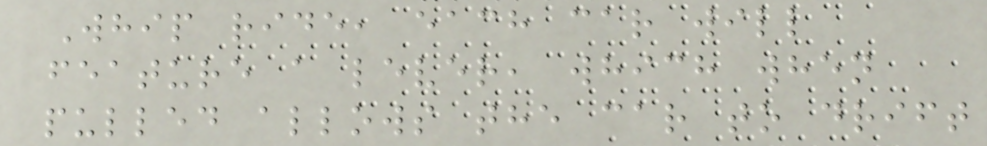Whip ride, each car will
feature a lever, which when
pulled allows the car to drift
